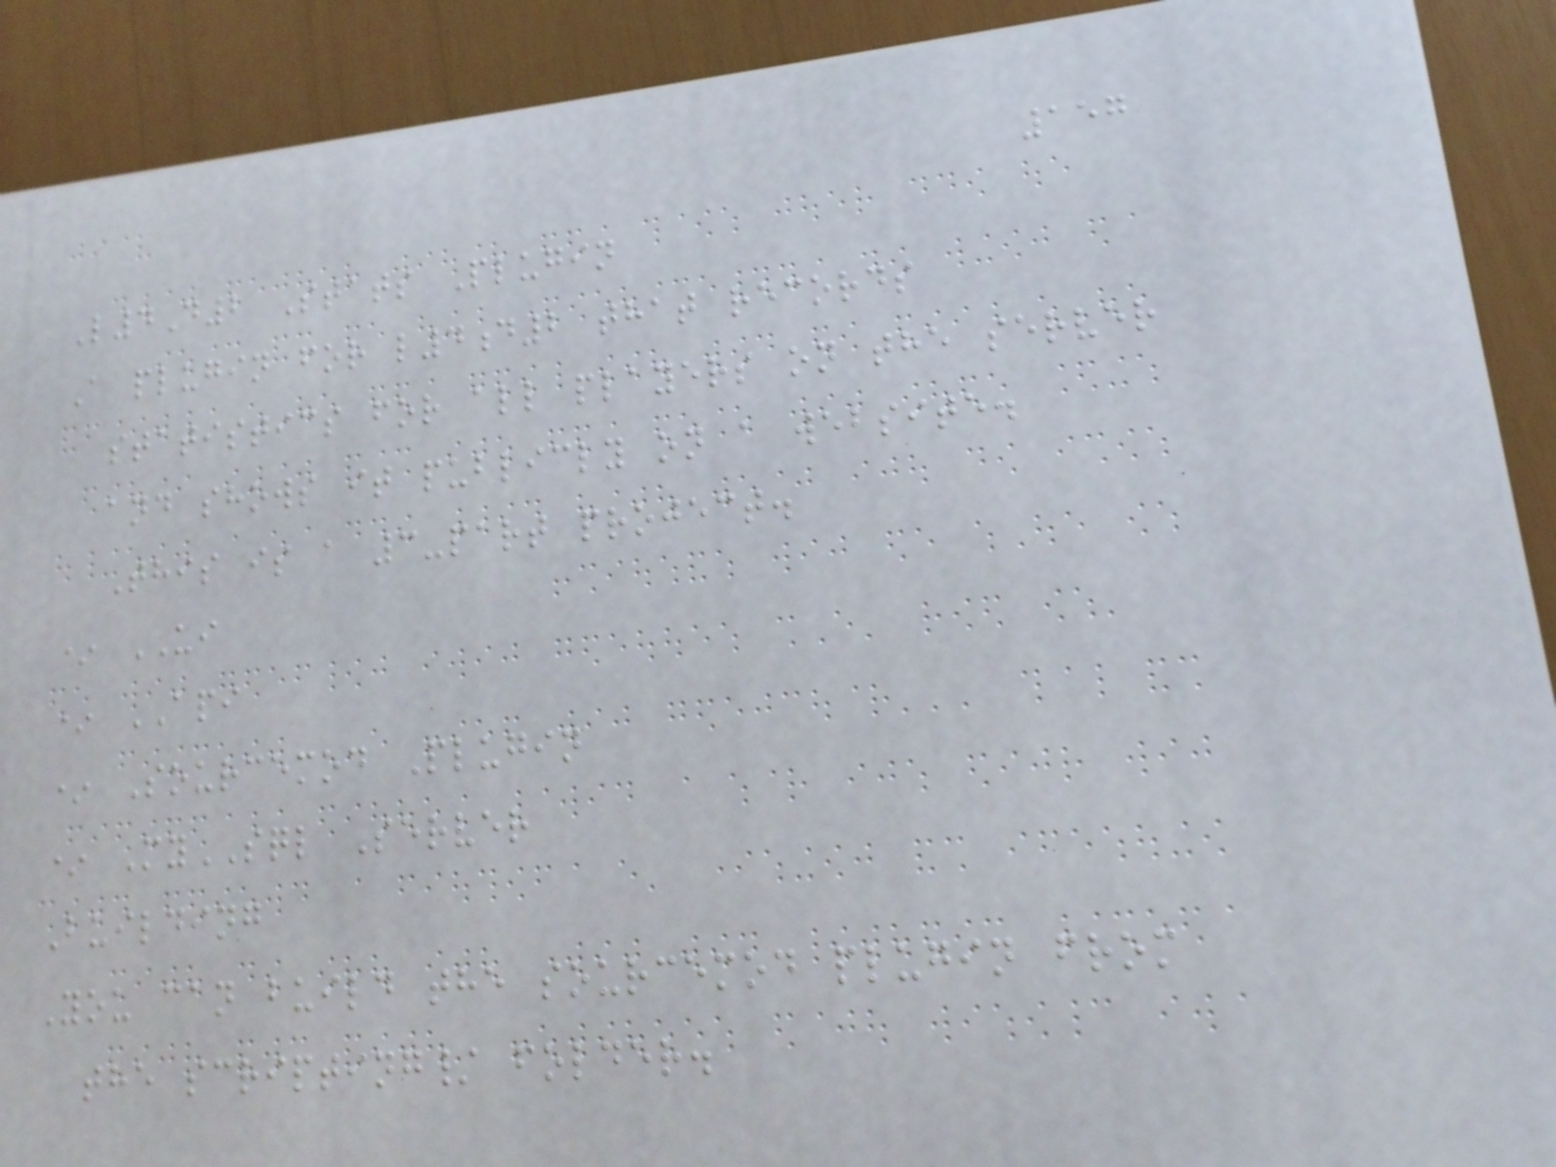157
L4D2 Stats Plugin
A plugin for l4d2 that records
statistics for all players on the server
and shows it publicly on a website.
This is a 3-part project.
* UI
* API
* Sourcemod Plugin
* MySQL Server
Building
You can build the sourcemod plugin from
the scripting/ folder.
